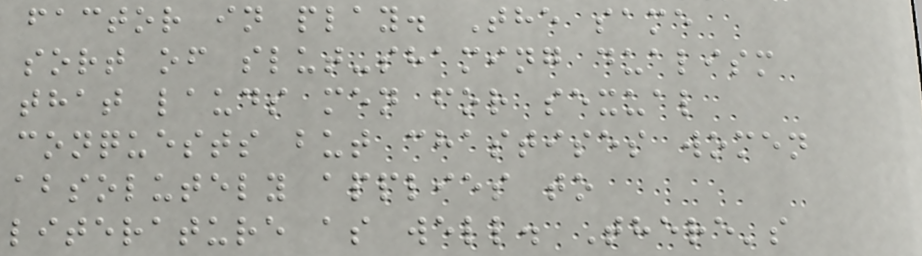factor in play. The same
sort of slut-shaming dualism
that lauds men for sexual
conquests but chastises women
absolutely applies to
literature as well. There's
